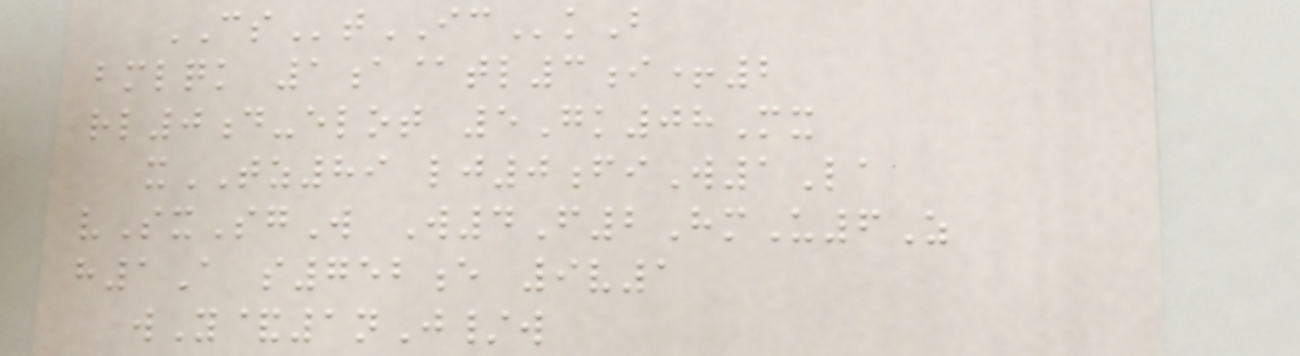CStICkB
bmlqk 1a@tl3i+2
rl0d-elot 5Gk08Mx
xTZ89 lj0fiW1La
vSxSgW W4F2HmU6Z
h1A s752e 9v1
wY&1nJ/w
